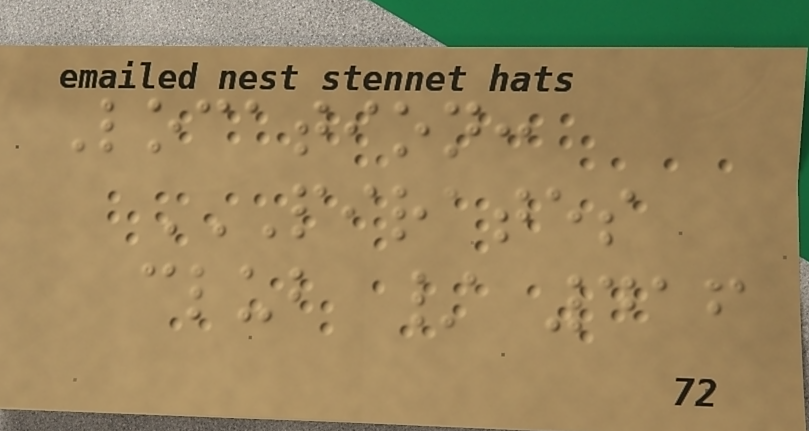Location:
PIRATES
CLUB / 416
